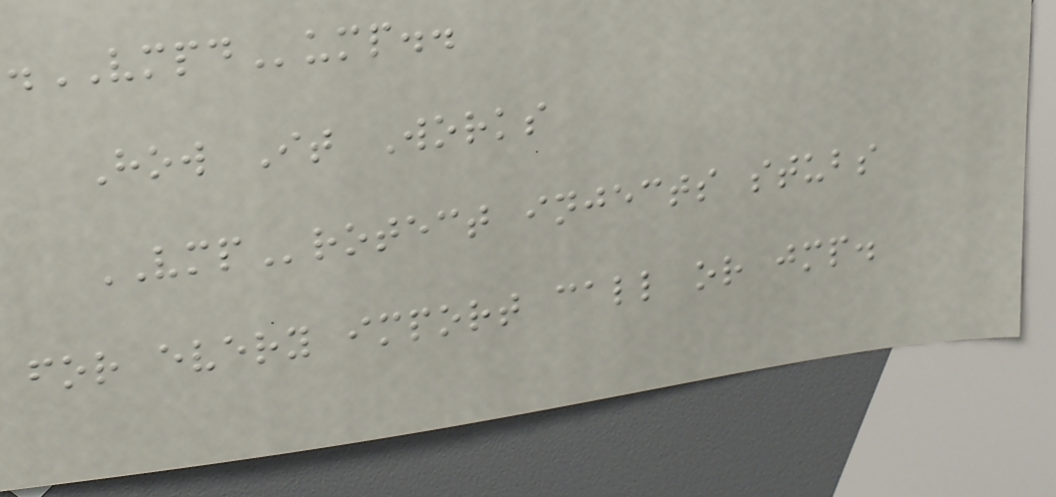.VMPDump..
How It Works
VMProtect injects stubs
for every import call or jmp.
